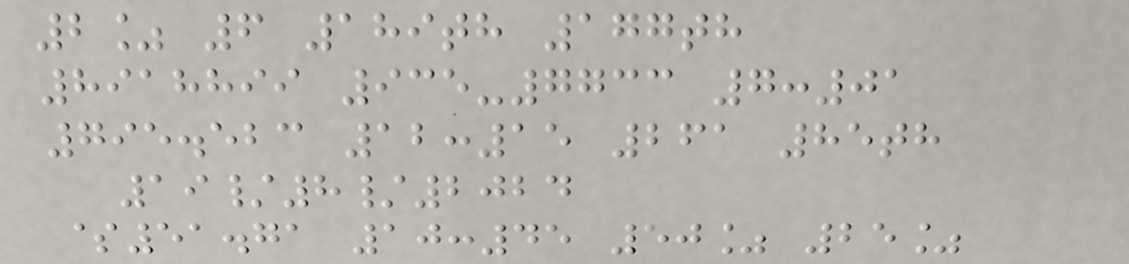2% 6 189th 177th
8918899 935-7733 7:01
795.523 12:15 261 85th
19/8/2024
$51.71 10:45 50% 25%
